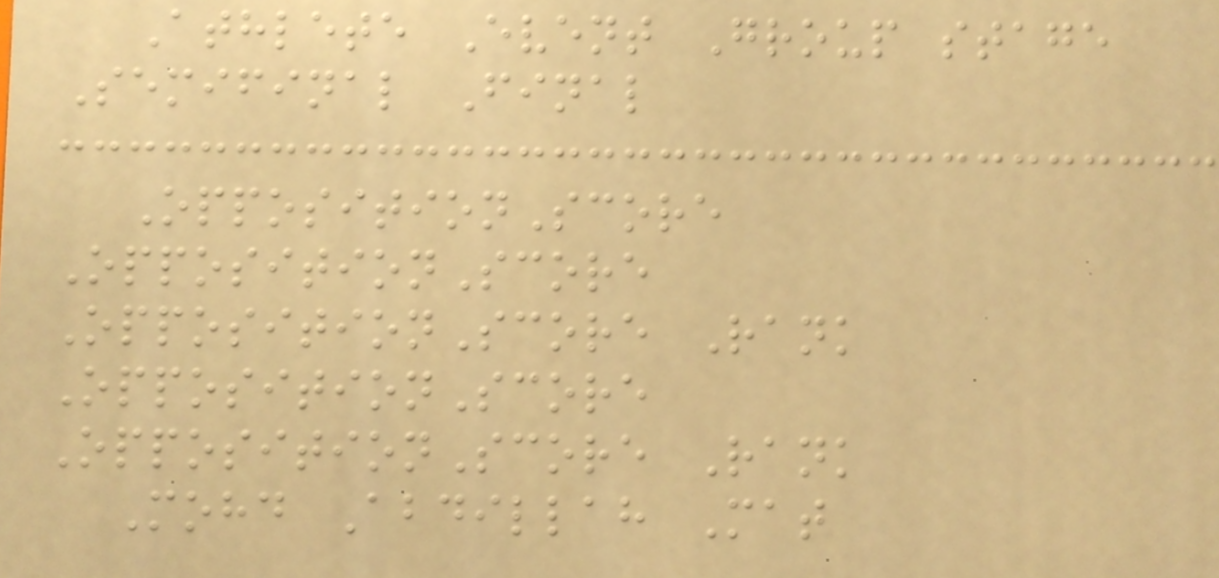Athlete Event Group stage
Semifinal Final
OppositionScore
OppositionScore
OppositionScore Rank
OppositionScore
OppositionScore Rank
Mohd Abdillah Mat
